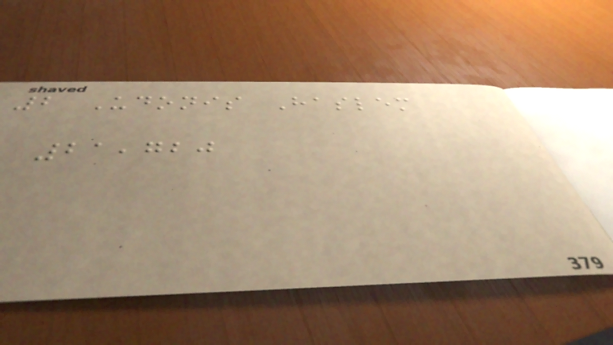2 Udonis Haslem
21,720
